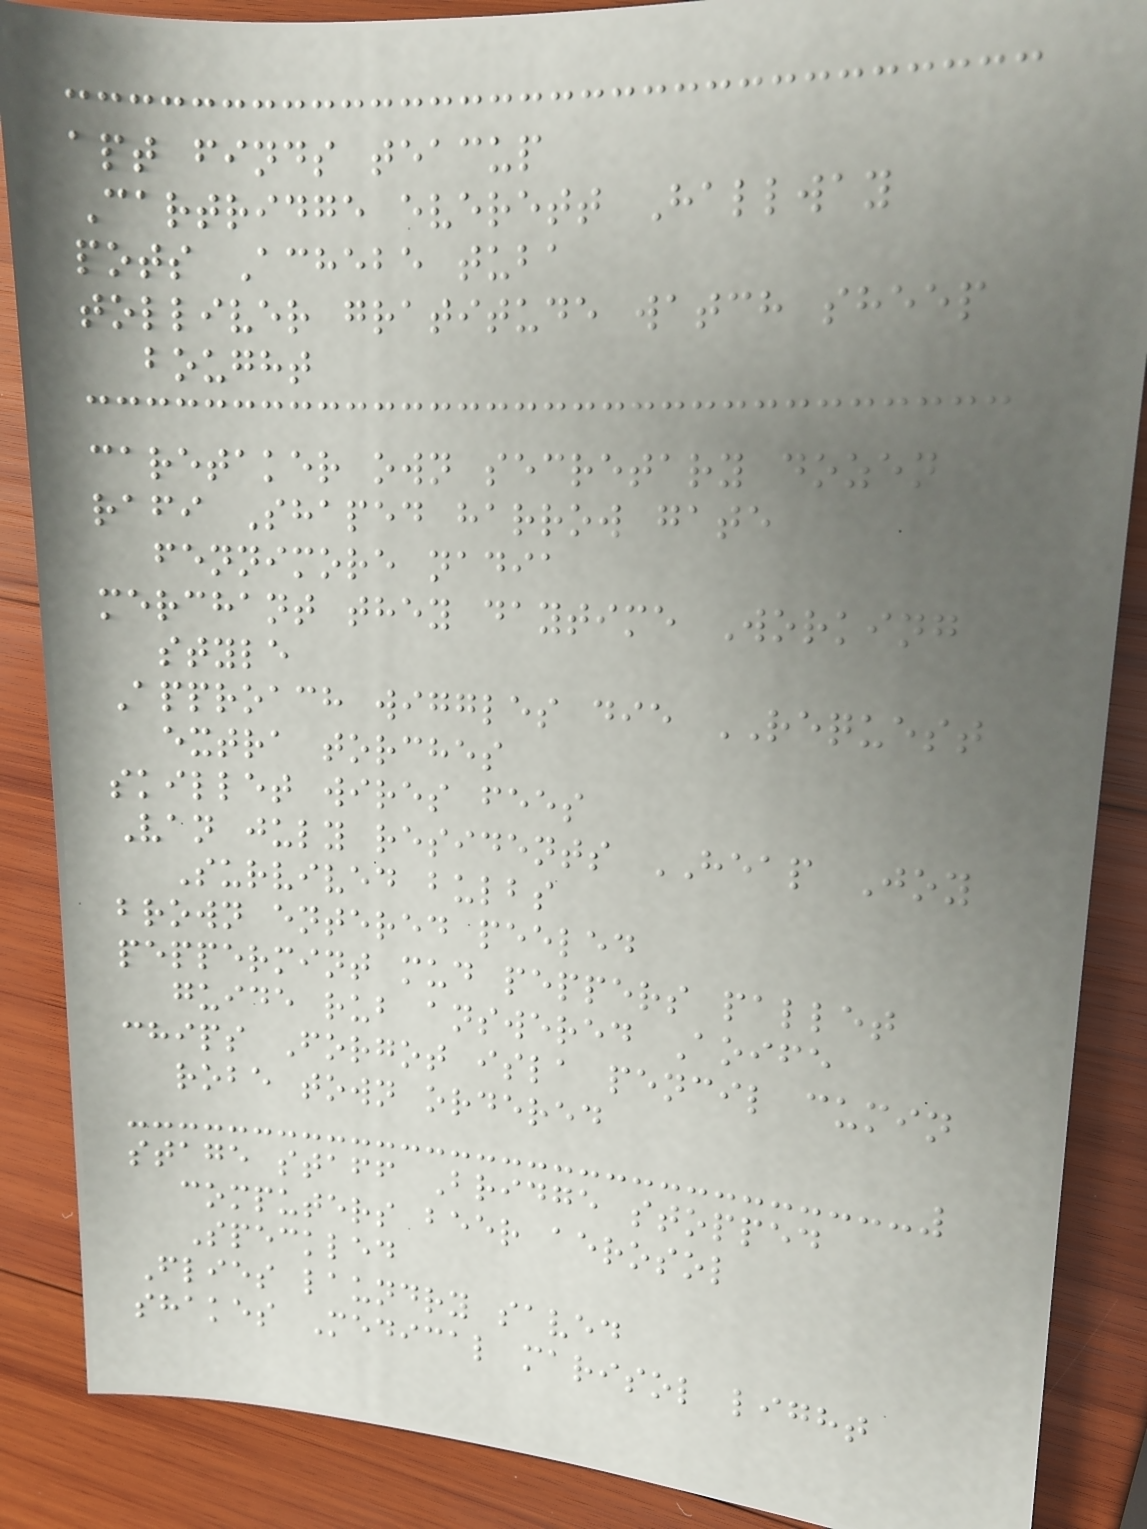apt finds teacup
Cartridge everett Hallway
pots Achebe tuba
tolliver gratitude watch sheep
bought
caretaker own secretary dozen
rafi Shaped harrow gate
fennimore nadia
merchant they daytime Working
style
Approach wiggles die REQUEST
extra torches
skillet wires fees
Van july residents HEAP Joy
Survived bulbs
brown entered peeled
peppermint mud peppers pallet
guide rub answered Aoife
chips Forgot isla pencil cumin
robe town ordered
stage staff Bridge stopped
computers beer aerosol
Speckled
Flies laundry saved
shakes Medical marisol light
